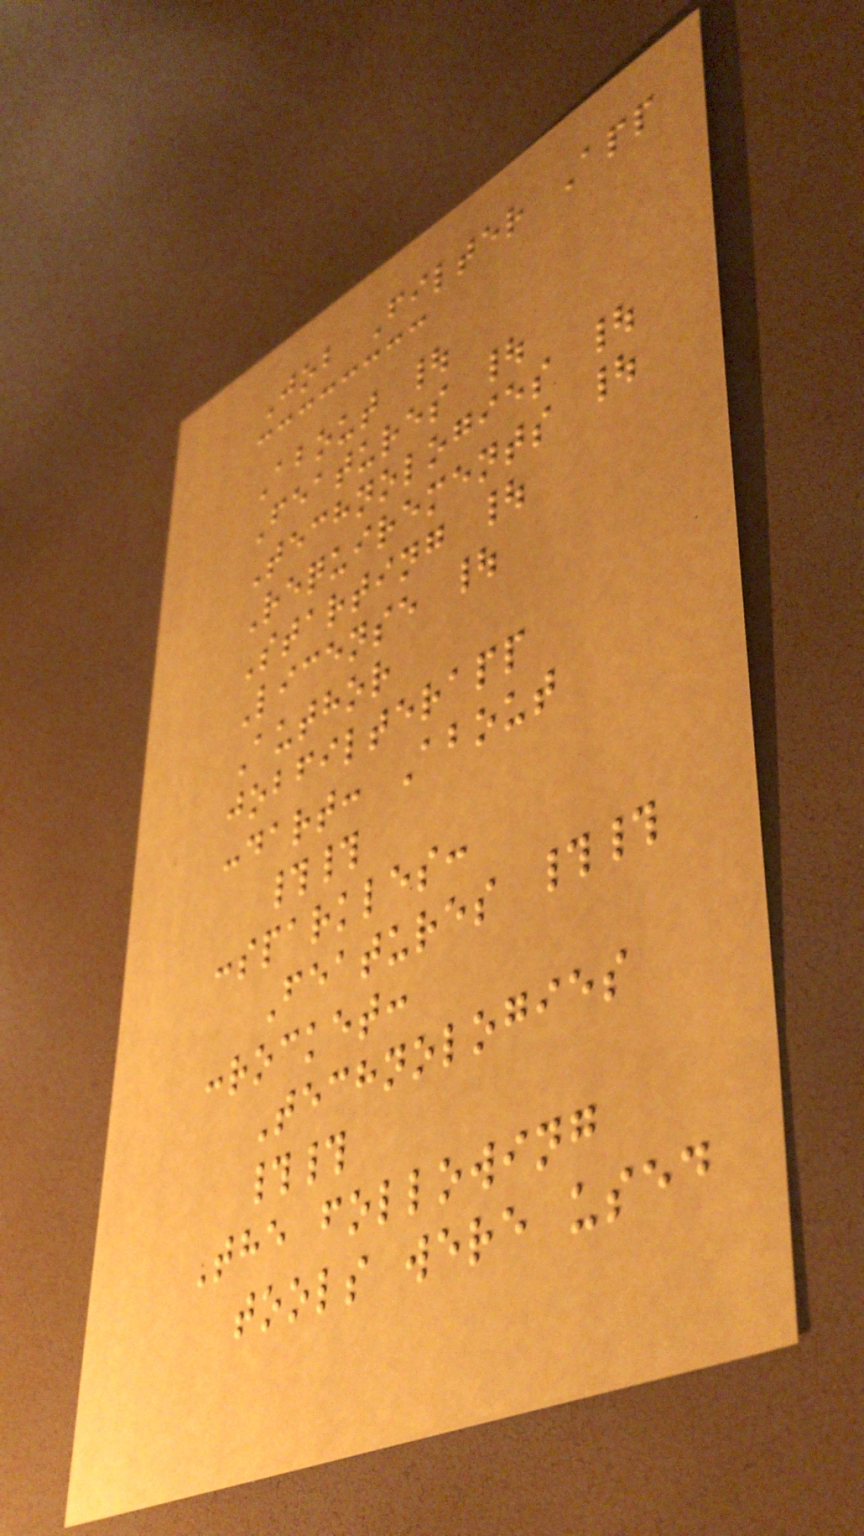Job Filter App
About |
Features |
Technologies |
Requirements |
Starting |
License |
Author
jobfilterapp
:dart: About
##
:sparkles:
Features ##
:rocket:
Technologies
##
The following
tools were used
